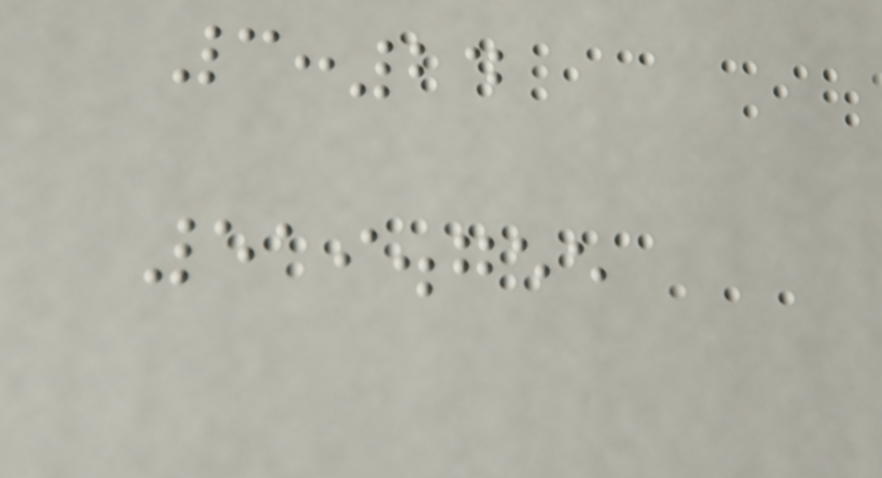3:24
519.755
